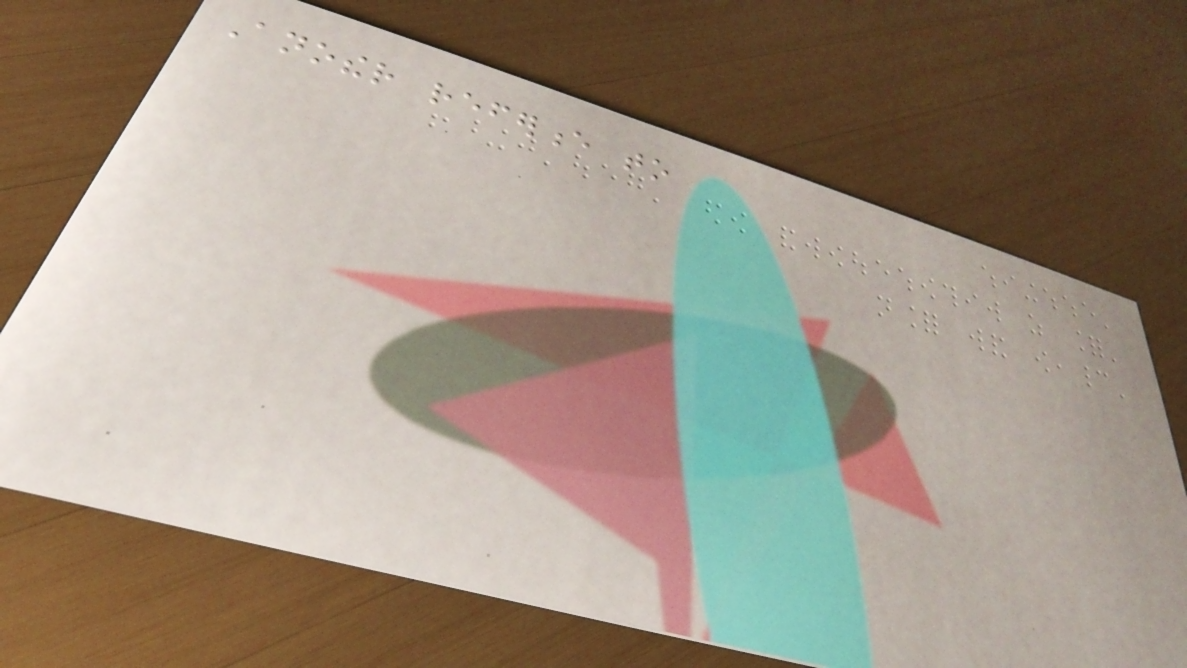Another reference to
